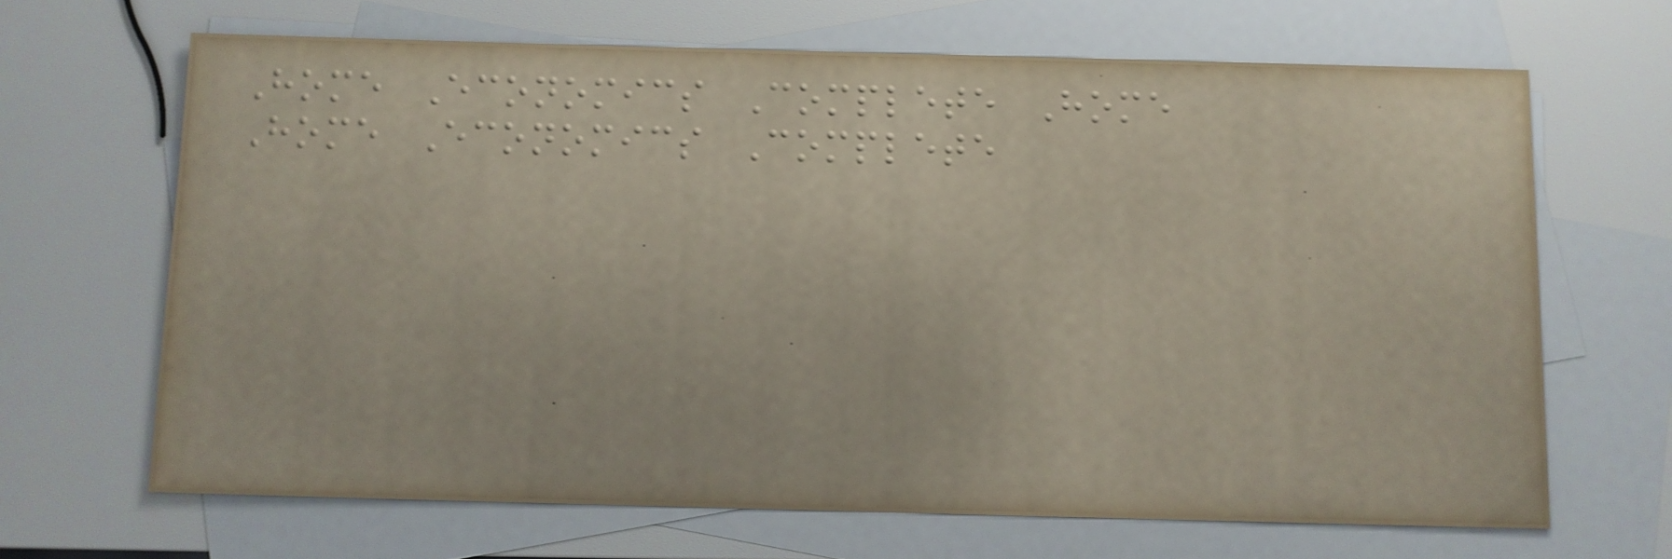Home Economics Complete Home
Home Economics Complete
